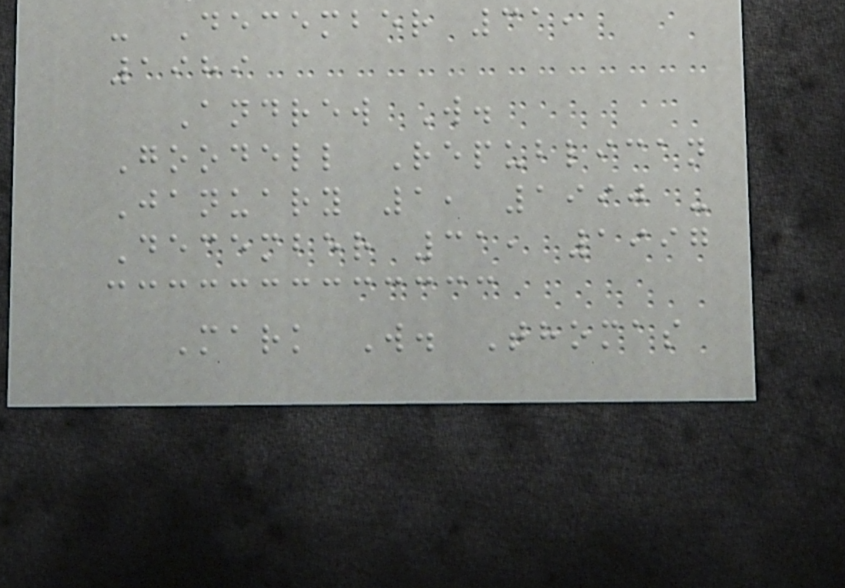- December 31,
1989
Andrew W.
Goodell Republican
January 1, 1990 -
December 31, 1997
Mark W. Thomas
